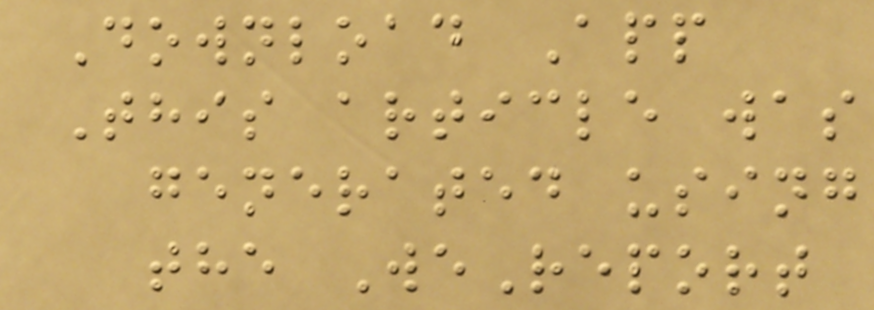Download App
This article was
generated using
the WeReport
